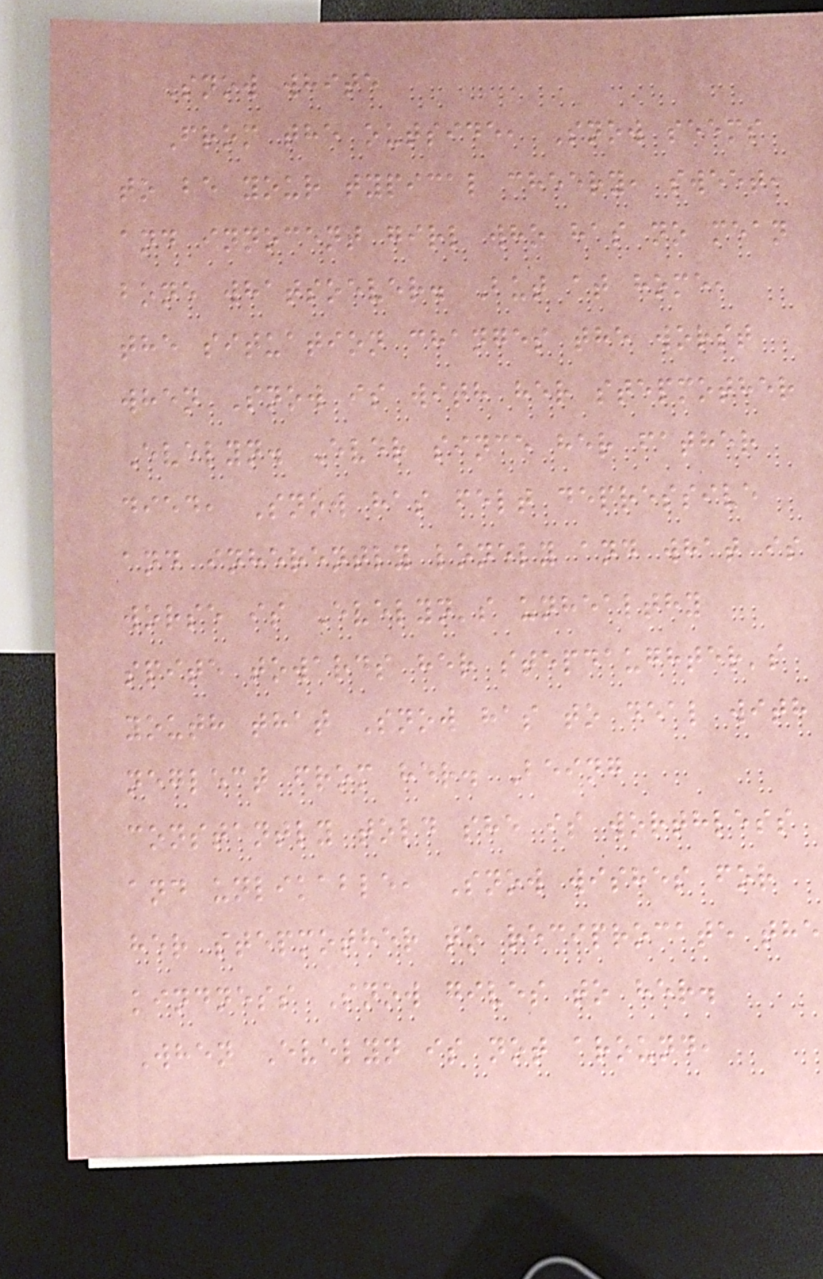Snow white
From the outside, Snow seems
to be your typical cheery, sweet,
and innocent girl who has no mean
bone whatsoever. But at home,
the situation changes the worst
when Snow is with her stepmother
Evelyn. Ever since her father
died, Snow has felt depressive
and inherently lonely and what is
worse is Evelyn's unhealthy
spite towards her stepdaughter's
youth that Snow has to deal with
neglect from her. Being
constantly told she is worthless
and unlikable, Snow wishes for
her stepmother to reciprocate the
kindness Snow gives to her.
When Evelyn is not around,
